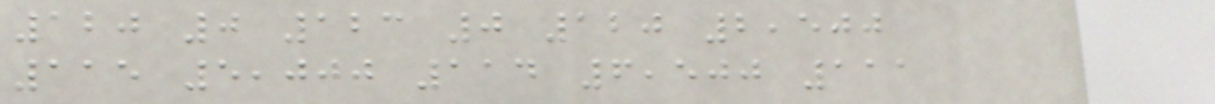120 0 123 0 120 2,500
115 5,000 114 6,500 111
